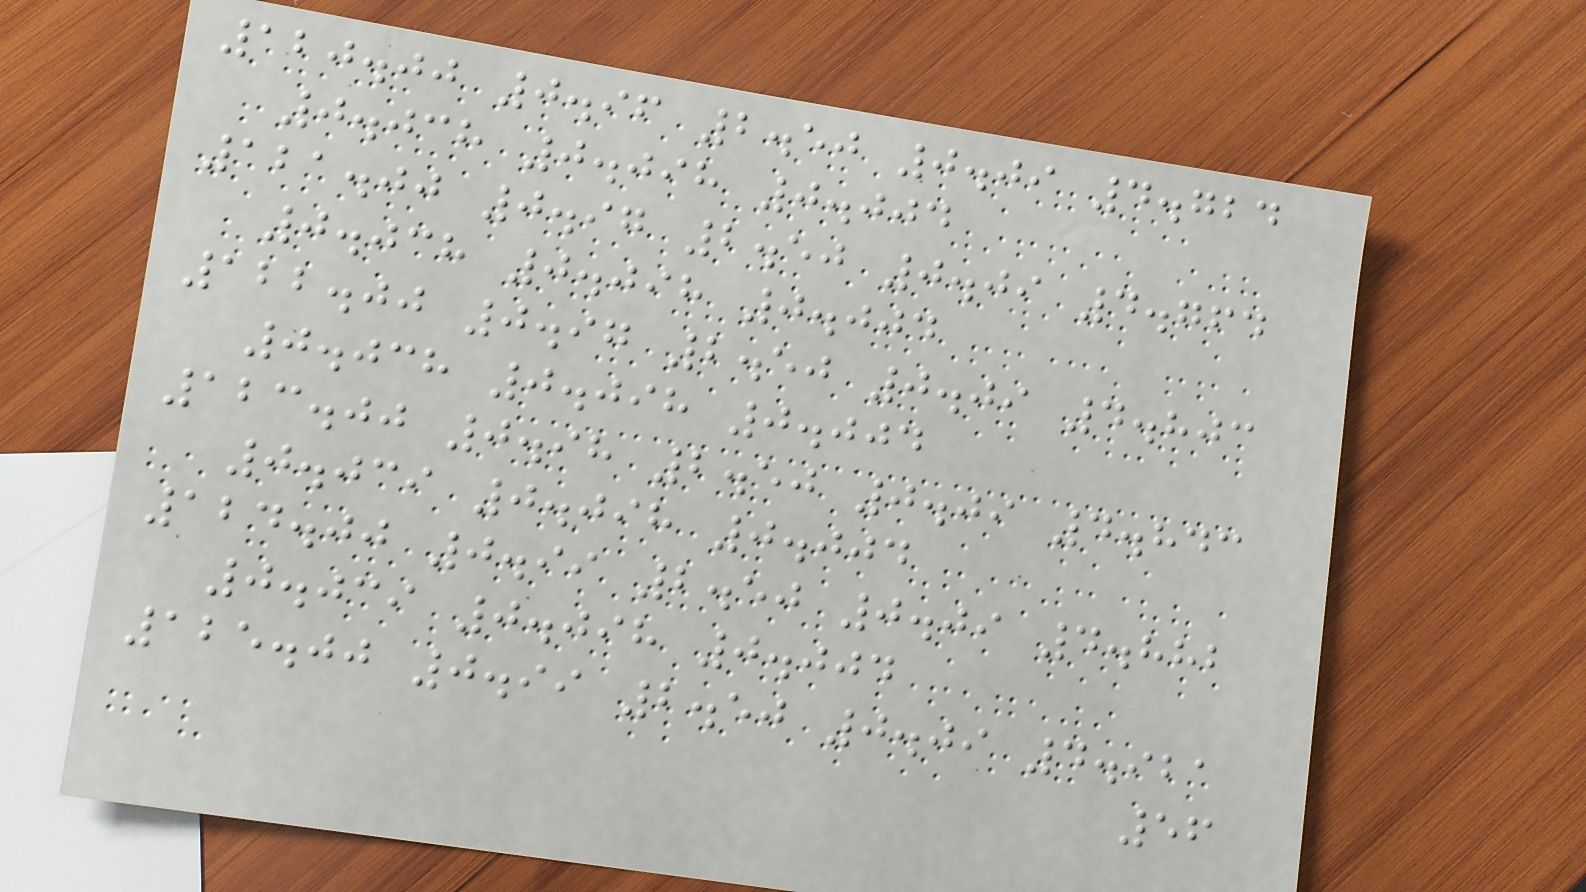120.00 0.96 2.50 0.09 4.724
0.038 0.098 0.004
121.00 0.97 2.50 0.09 4.764
0.038 0.098 0.004
122.00 0.97 2.50 0.09 4.803
0.038 0.098 0.004
123.00 0.98 2.50 0.09 4.843
0.039 0.098 0.004
124.00 0.99 2.50 0.09 4.882
0.039 0.098 0.004
125.00 0.99 2.50 0.09 4.921
56
